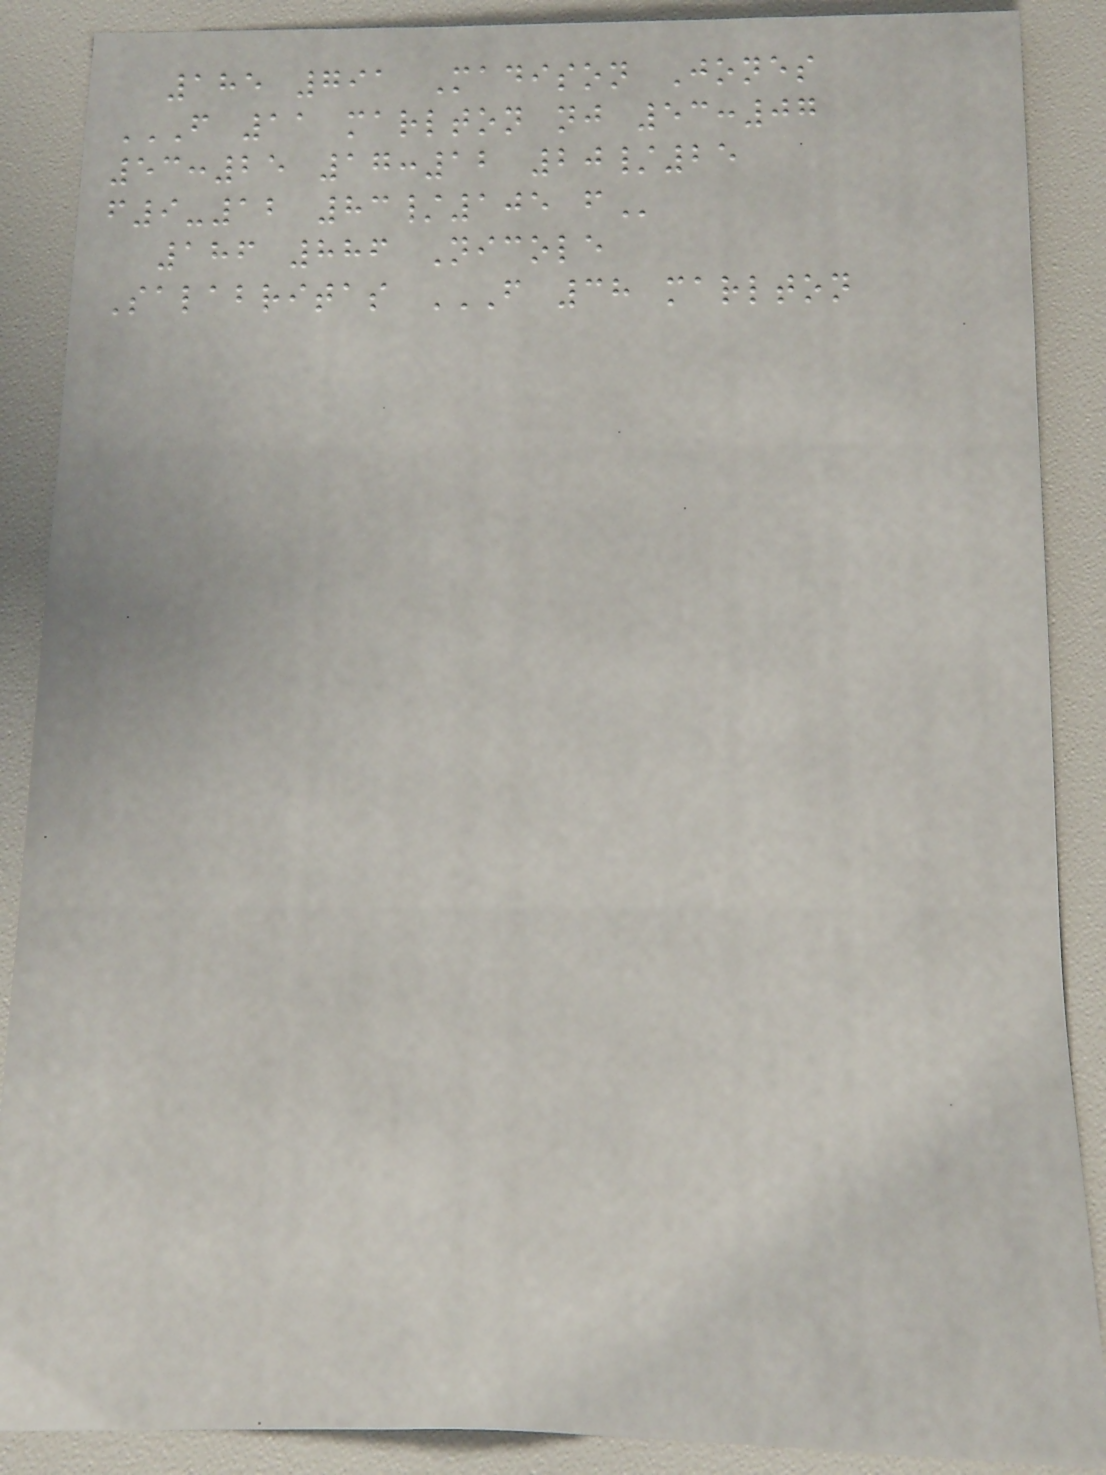185 791 Madison Jones
F 11 MARLTON NJ 53:07
53:25 17:12 20/25
F9-12 83/105 F
186 886 Nicole
Salabritas F 38 MARLTON
